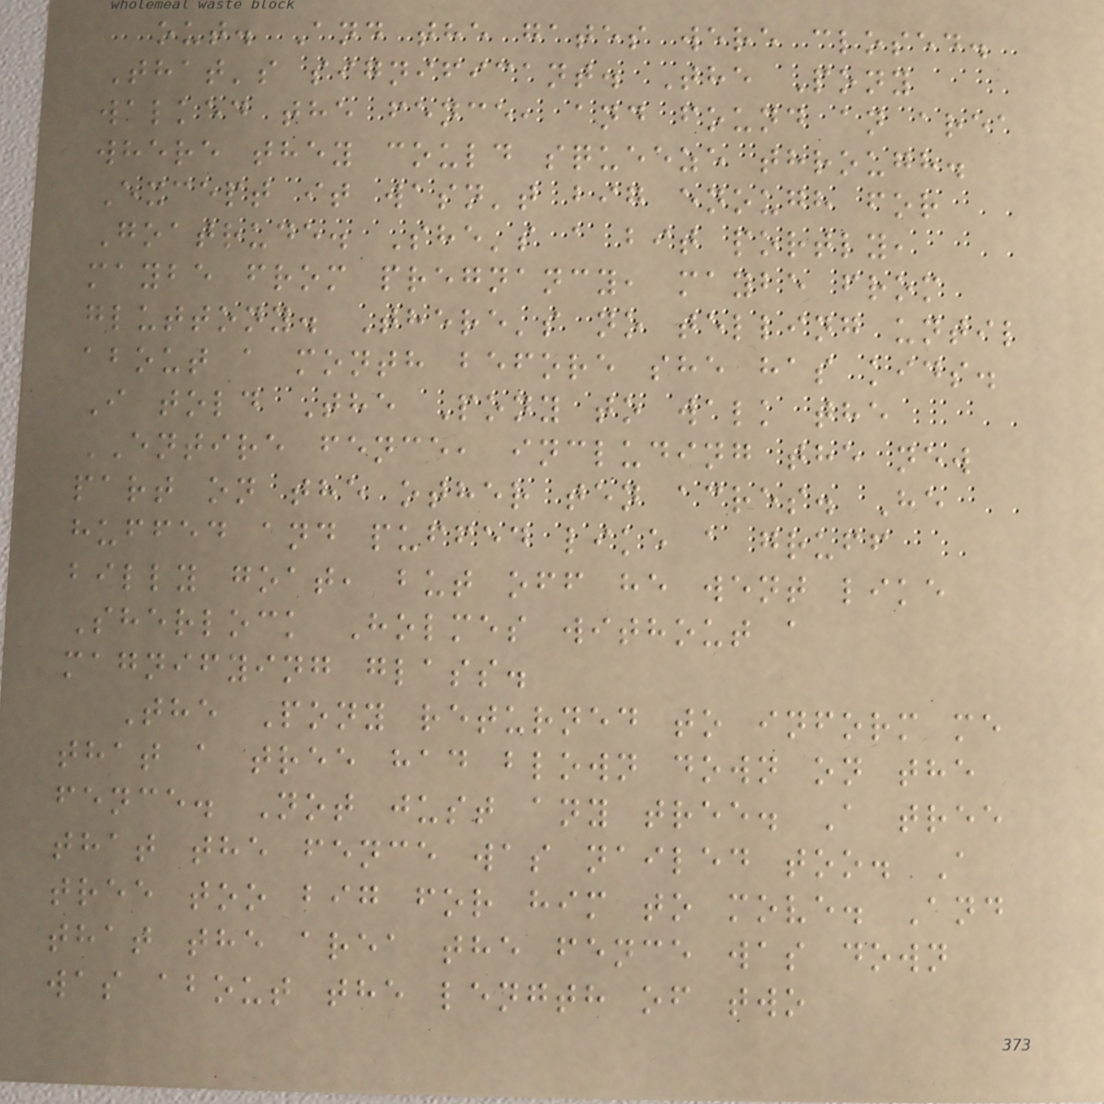out. And the gates were closed.
That's significant. The Pony
walked the fence, and found an area
where they could squeeze through.
Except it wasn't big enough for
Goatrude. She's a bit portly,
maybe from pregnancy, maybe from
gluttony. There's no telling until
about a month before she has kids.
I told The Pony to walk the
ENTIRE fence, including the new
part on the other ten acres. He
huffed and puffed like a gruff
billy goat, but off he went like
Sherlock Holmes without a
magnifying glass.
The Pony returned to inform me
that a tree had blown down on the
fence. Not just any tree. A tree
that the fence was nailed too. A
tree too big for him to move. And
that the area the fence was down
was about the length of two
